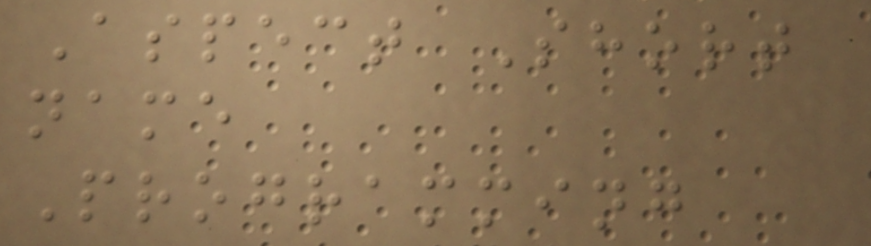Aspect Short
name
Programming
